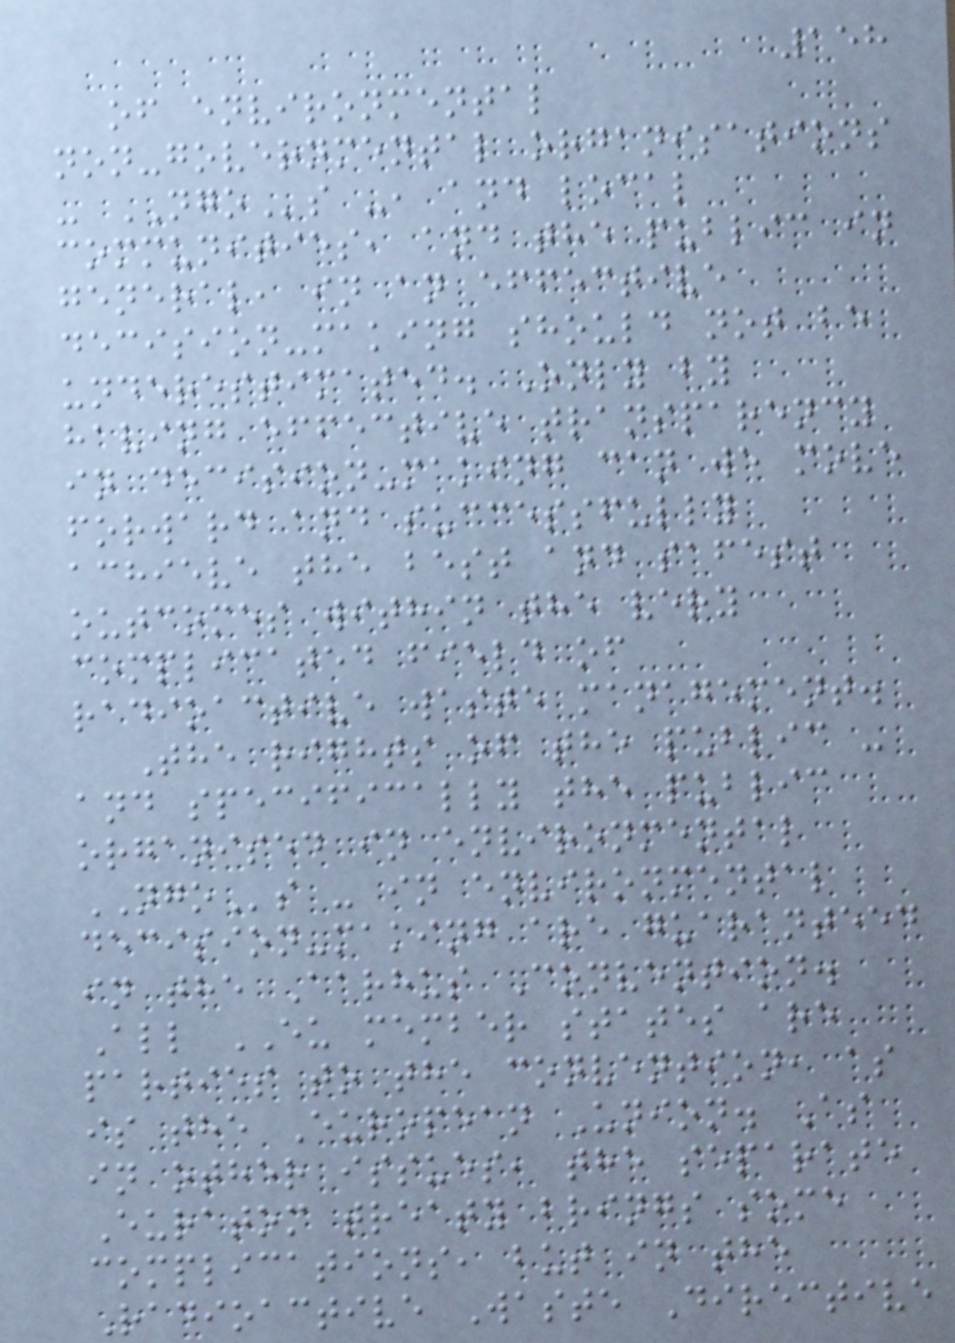158
of environmental
non-governmental organisations
- NGOs -, and local
communities, and the public in
general, in an effective
decision-making should not be
underestimated. Only by
having effective transparency
in decision-making can we move
forward and successfully
achieve the best and safest
outcomes within the very
complicated field of
radioactive waste management.
The rights of the public -
and specifically the public
organised in environmental
NGOs - in environmental
decision-making are guaranteed
in the Aarhus Convention.
All EU member states are
parties to the convention, as
is the European Union. As
in other issues, the separate
Euratom treaty brings some
complications, but in the
Radioactive Waste Directive
